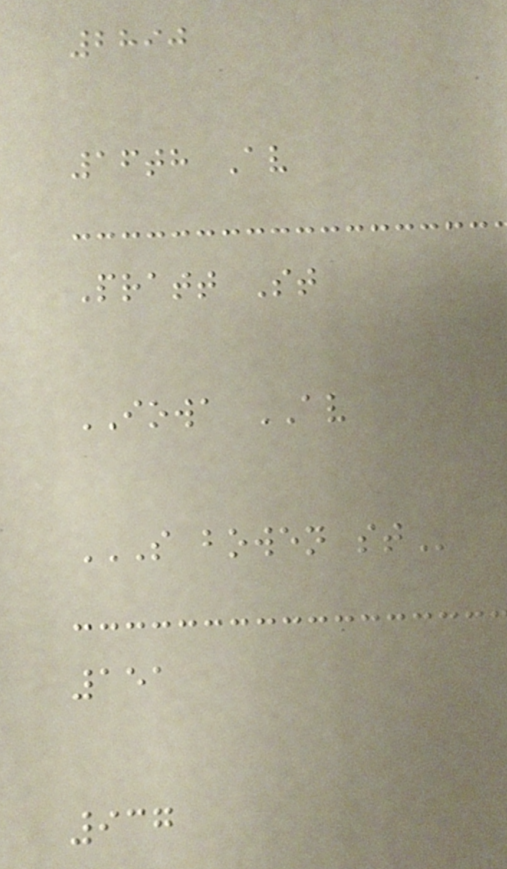2890
16th Av
Pratt St
IOWA AV
S BOWEN ST
151
937
